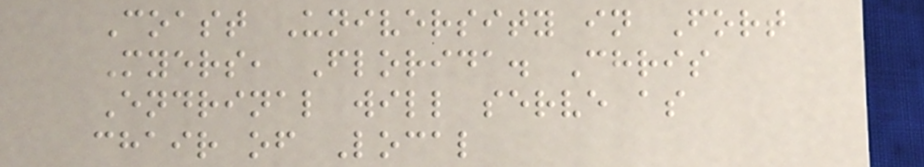Coast University in Fort
Myers, Florida. Chris
Endrinal will serve as
chair of Local
